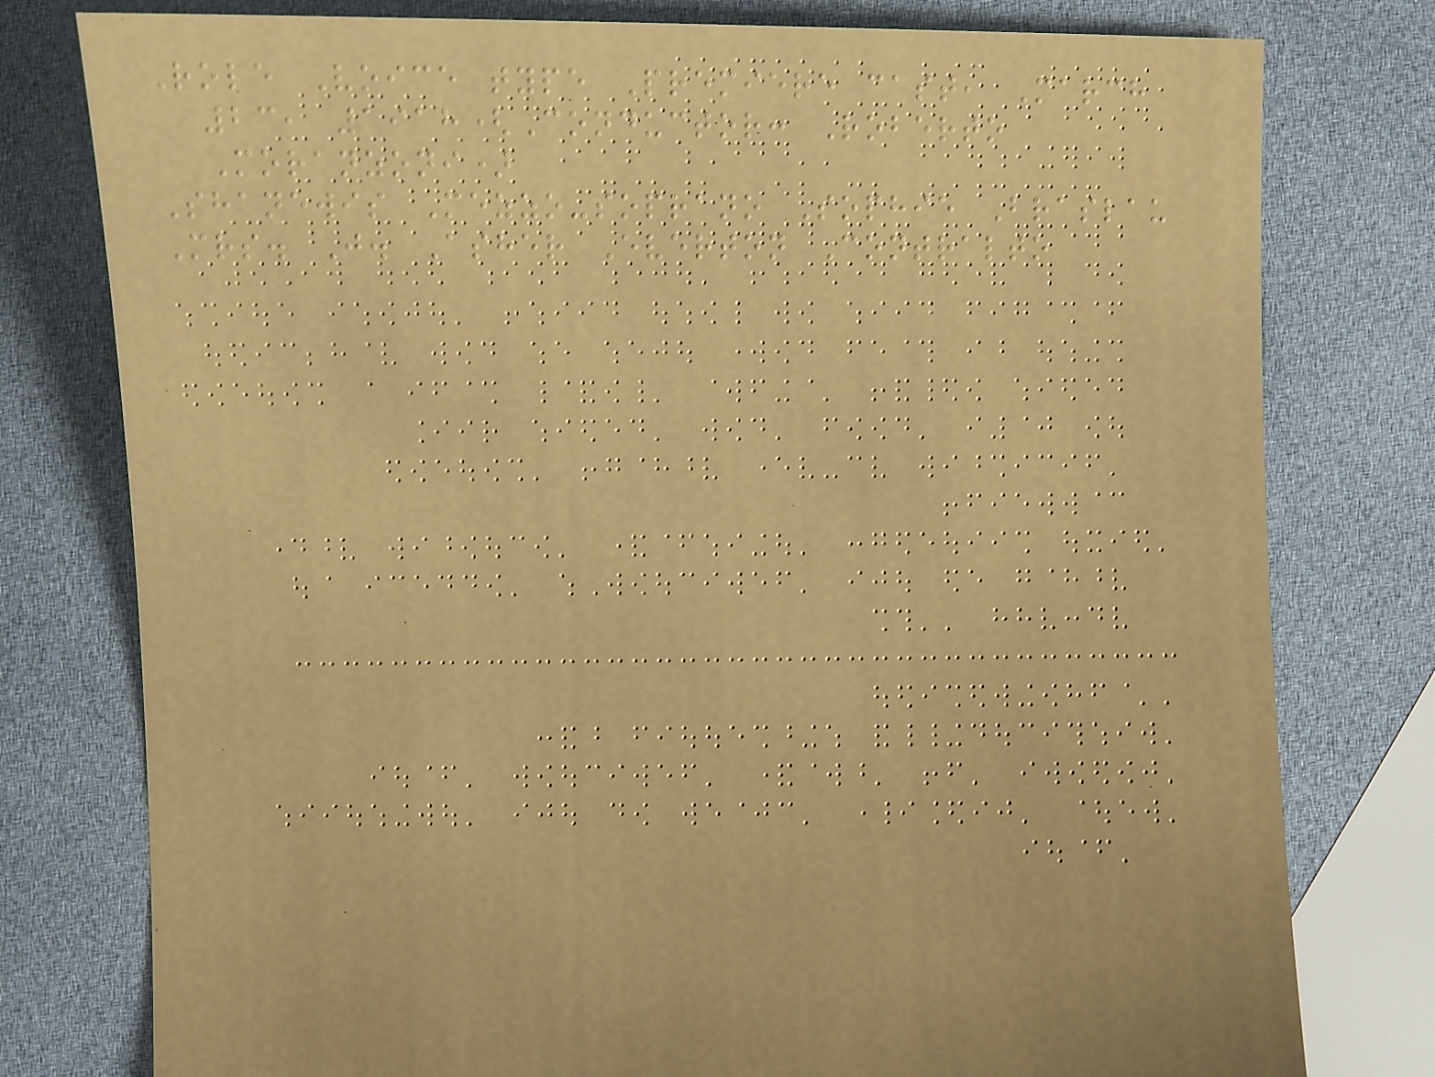Role Voice type Premiere cast, March
23, 1918(Conductor: Roberto
Moranzoni)
Shanewis Mezzo-soprano Sophie Braslau
Mrs. J. Asher Everton Contralto
